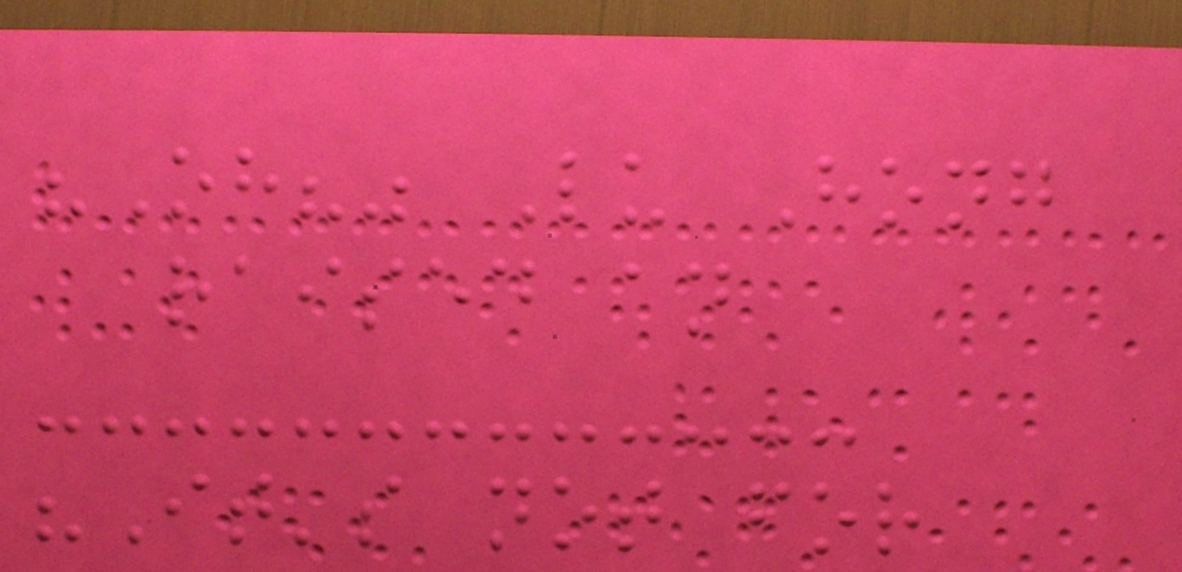"Oh?" Lu Hong
raised an
"It's not for
